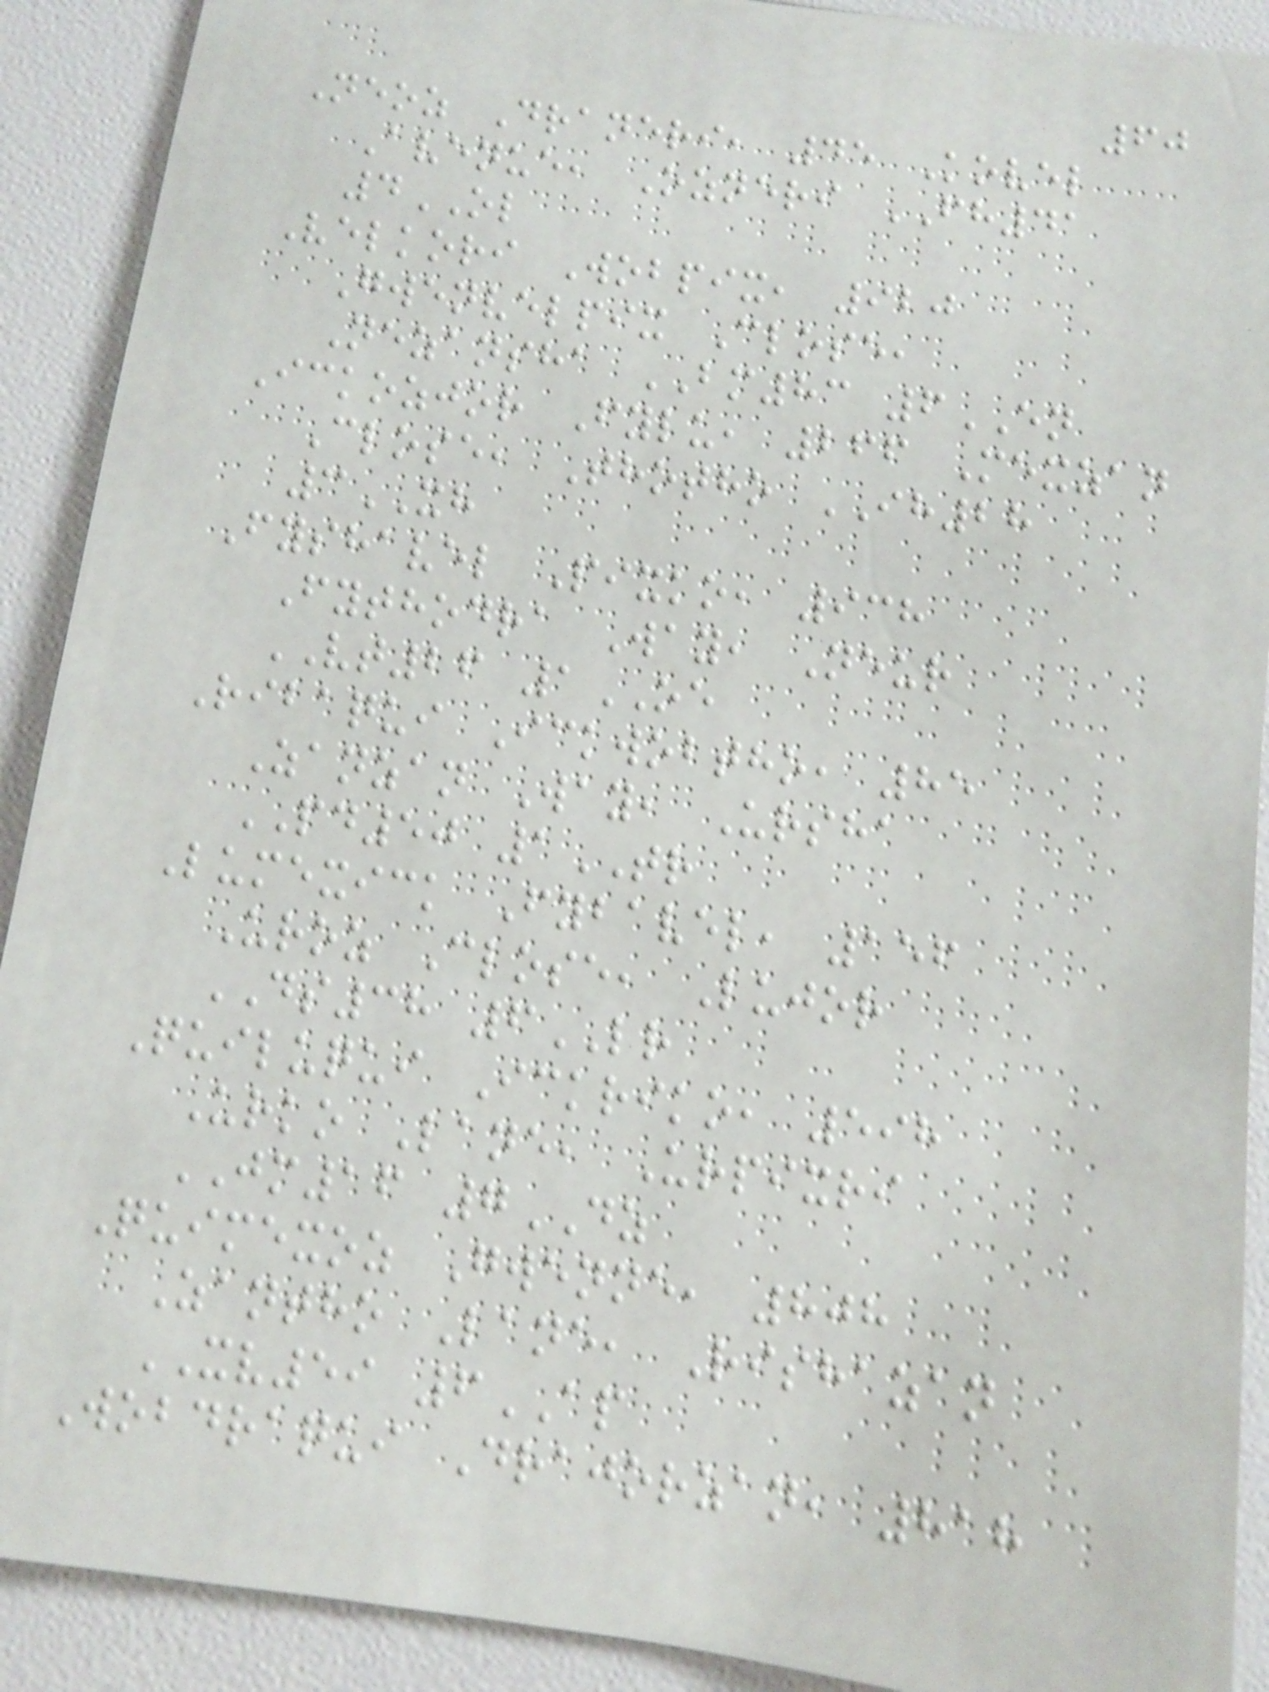60
Neoz Draneri, 45 Kovel
Avenue, Ozneri FH41
4OL
Velkori Wobpix, 920
Gwenvelpix Close,
Nezansha BM83 6EN
Ickozjor Fylu, 266 Mexzan
Close, Thotho IH28
3XH
Fyshavel Pixko, 938
Fythodra Way, Neur
VT26 1OE
Ribaqui Ickwobtho, 85
Zanzan Way, Ursha
PD50 1TR
Lumexick Fybavel, 156
Uroz Close, Lujor
DS38 6LR
Quiluqui Ickriko, 598
Urko Lane, Urpixri
JM16 7DZ
Quimexoz Gwenne, 808
Zantho Lane, Rishazan
XV59 6AP
Wobdraqui Drajorzan, 818
